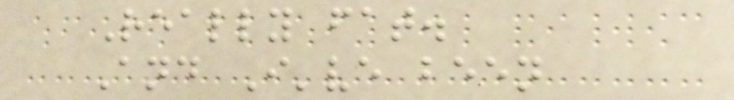Really fat.
And I've been
